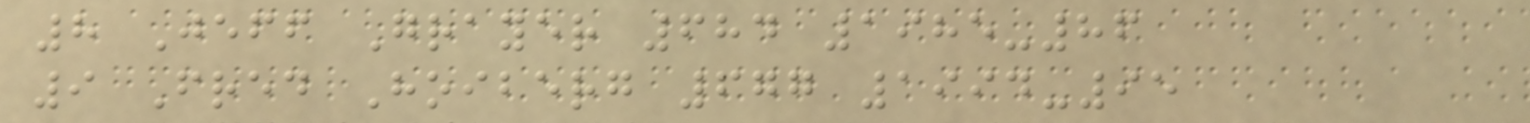8 Jeff Grayer 684 1985-86
9 Fred Hoiberg 677 1994-95
